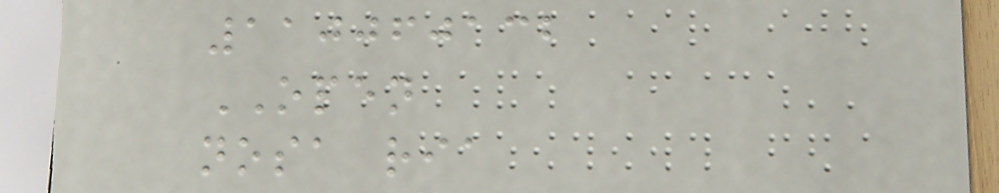110060132
OPEN
nosa ria
